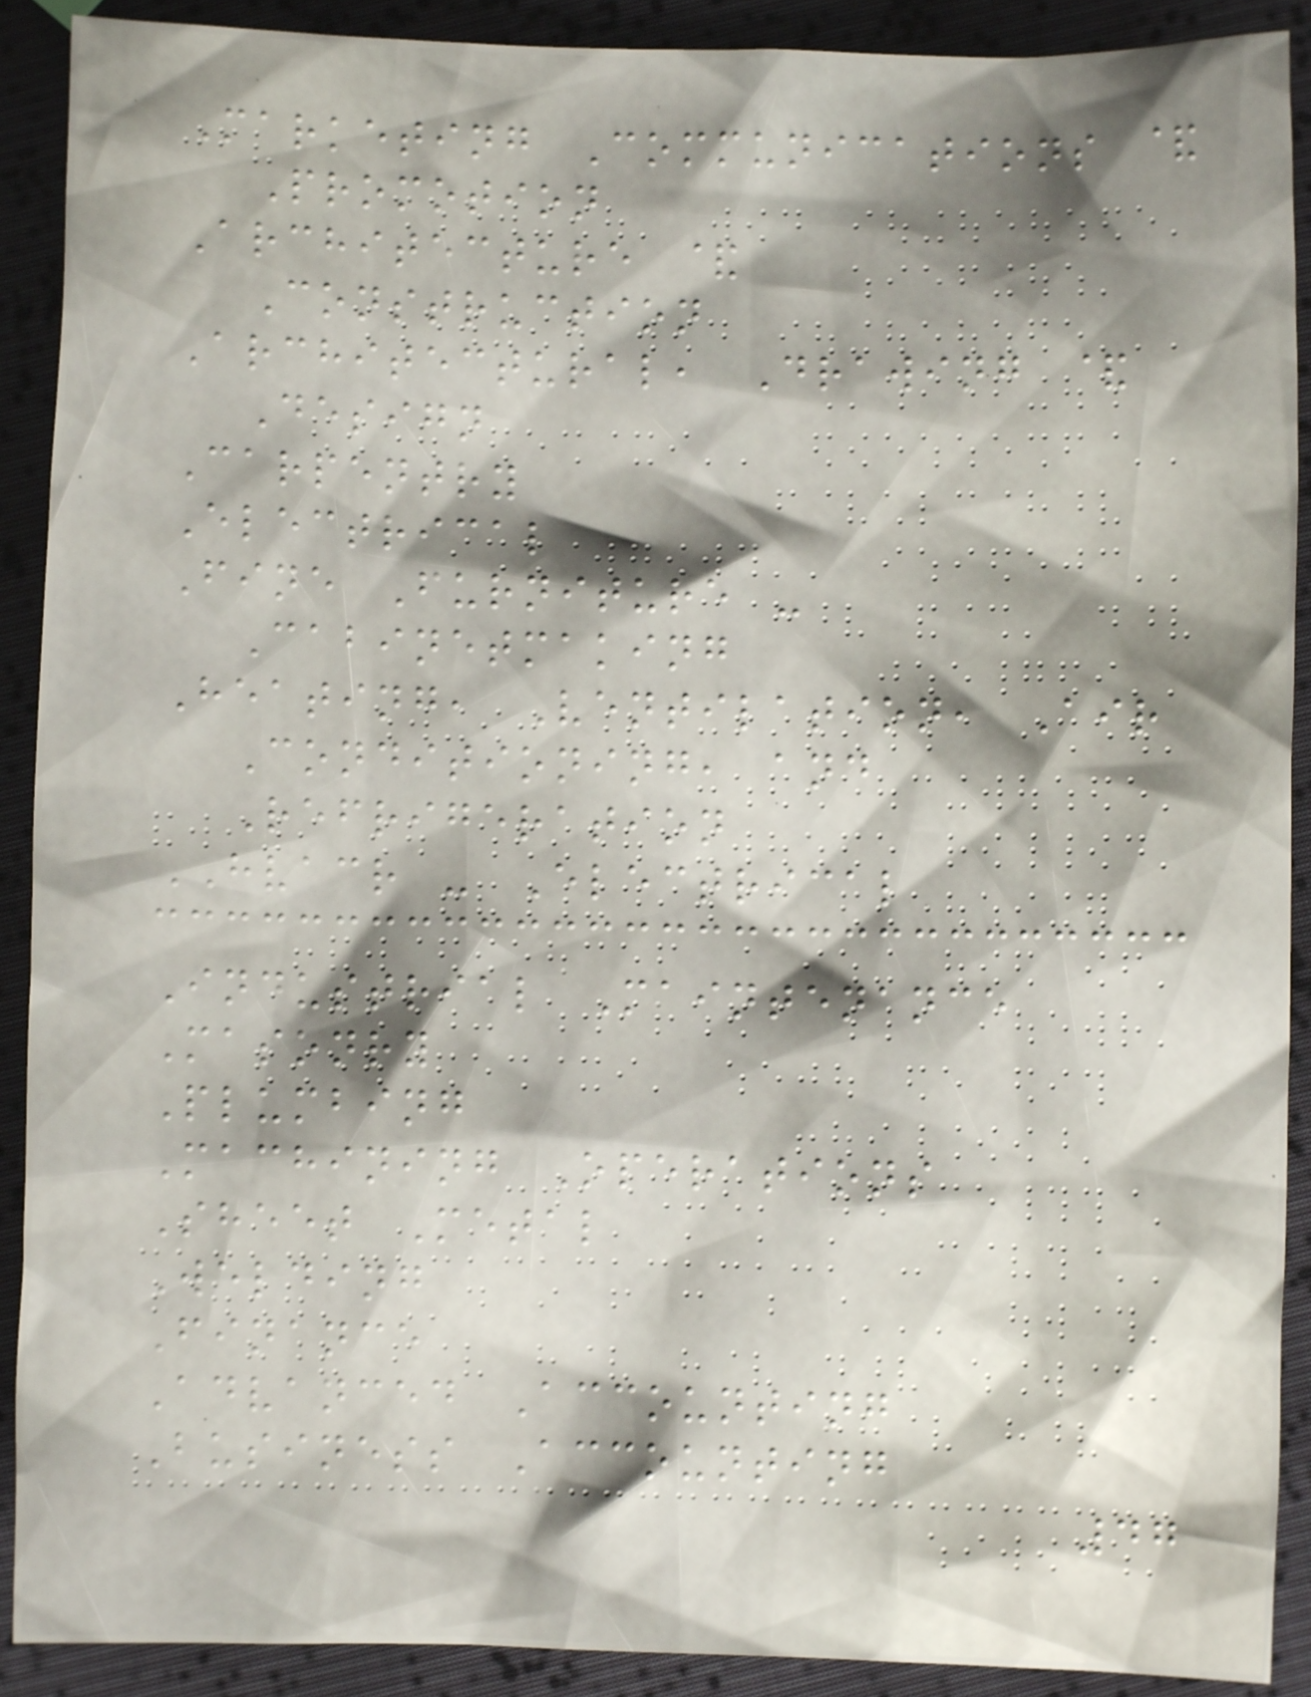Marketing Communications &
Promotion
Architecture &
Construction
Architectural, Drawing &
Design
Carpentry
Electrical
Fine Furniture -
Cabinetmaking
Heating, Ventilation, Air
Conditioning, and
Refrigeration
HVACR - Electrical
Industrial Maintenance
Masonry
Plumbing
Machining Operations
Sheet Metal
Welding
Finance
Advanced Accounting
Business Accounting
47
